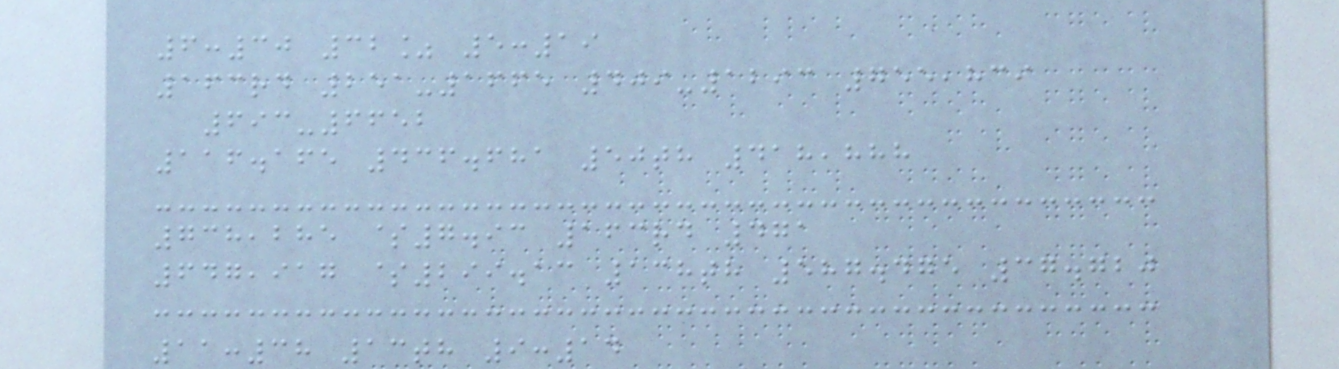6:30 32% 5:19
163rd 251-1665 409-1293 755,839
693-6652
116.165 436.681 50th 418,888
738,285 $7.93 163rd 471
647,917 $299.13 138th 587.475 37.720
11:38 13th 9:14
